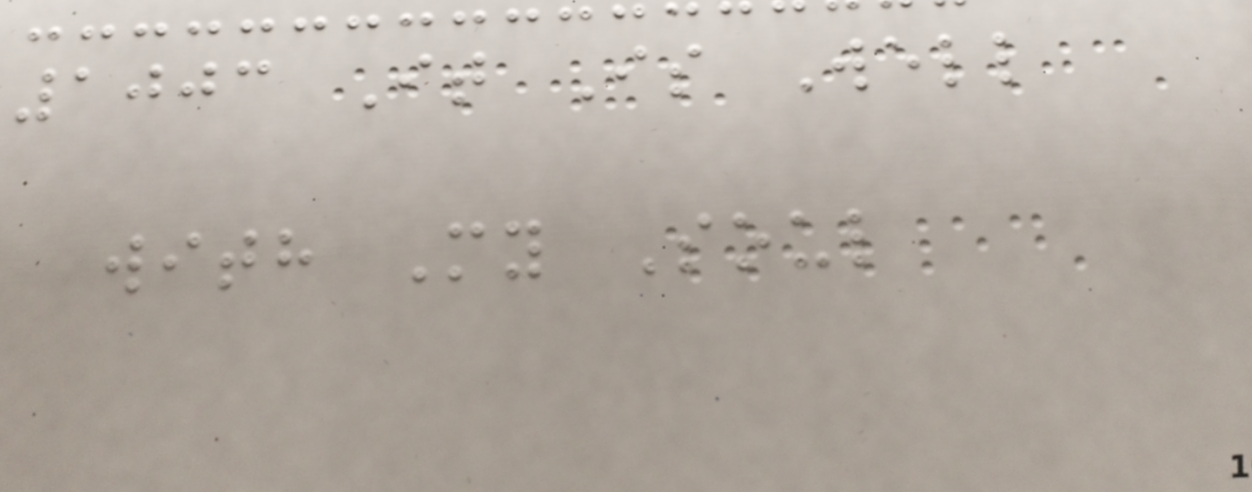1003 It Is Well
with My Soul
